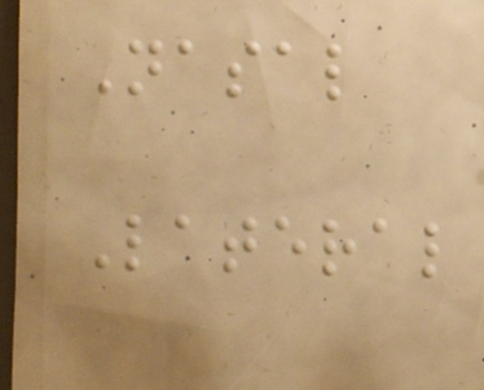Nasal
Lateral
